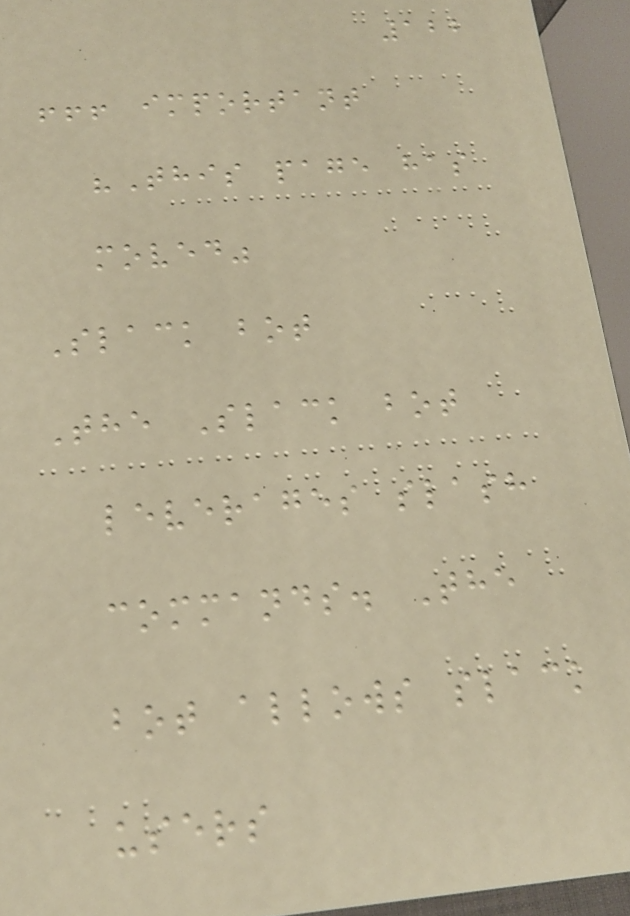122
!!! important
"This page has
moved"
Slack bot
The Slack bot
leverages slash
commands. The
bot allows slack
users
